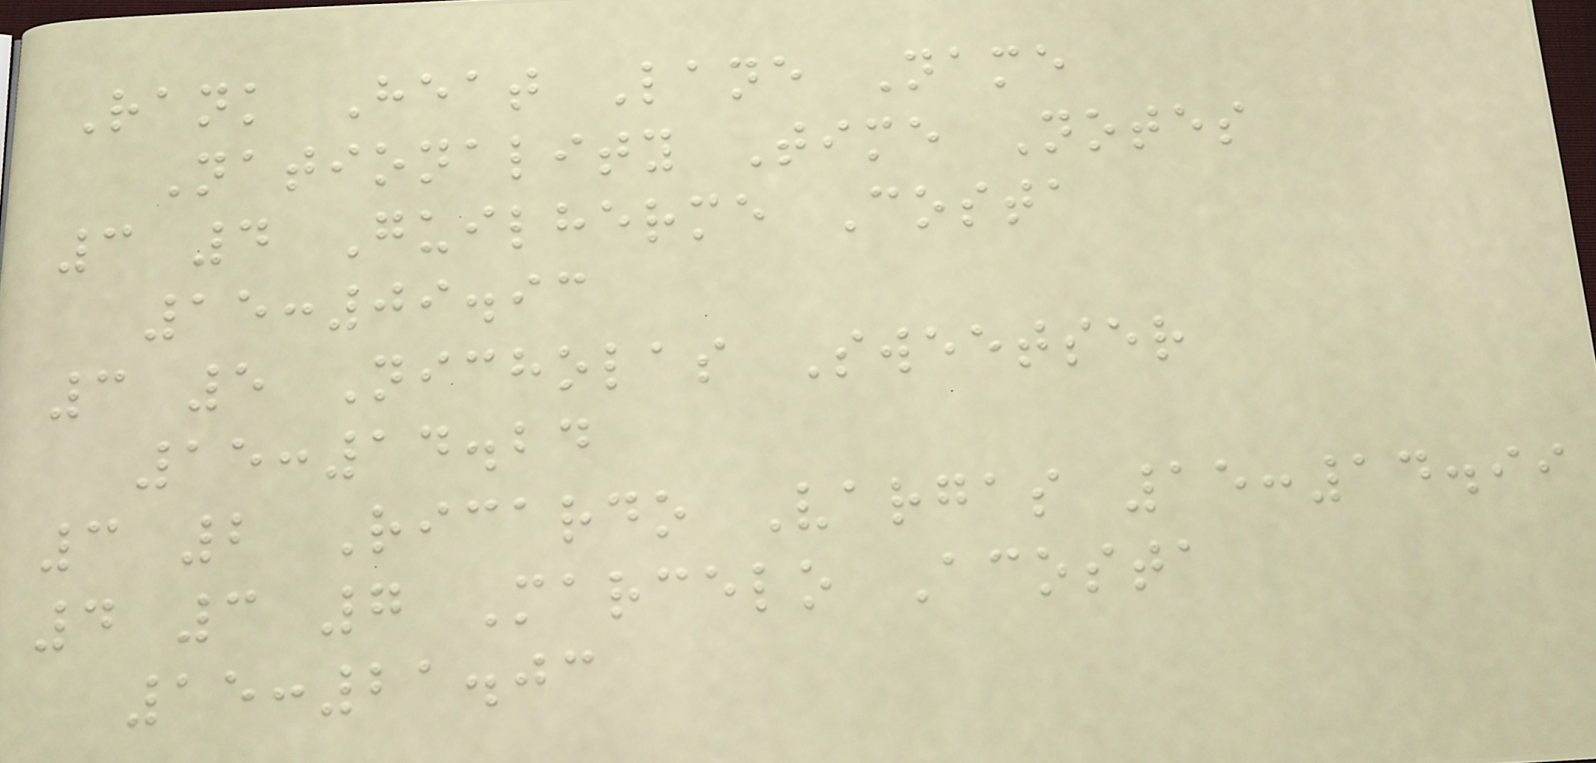Rank Heat Lane Name
Nationality Time Notes
3 4 Guilherme Costa
15:09.93
3 5 Nicholas Sweetser
15:14.24
3 2 Ricardo Vargas 15:14.99
4 3 7 Marcelo Acosta
15:21.03
